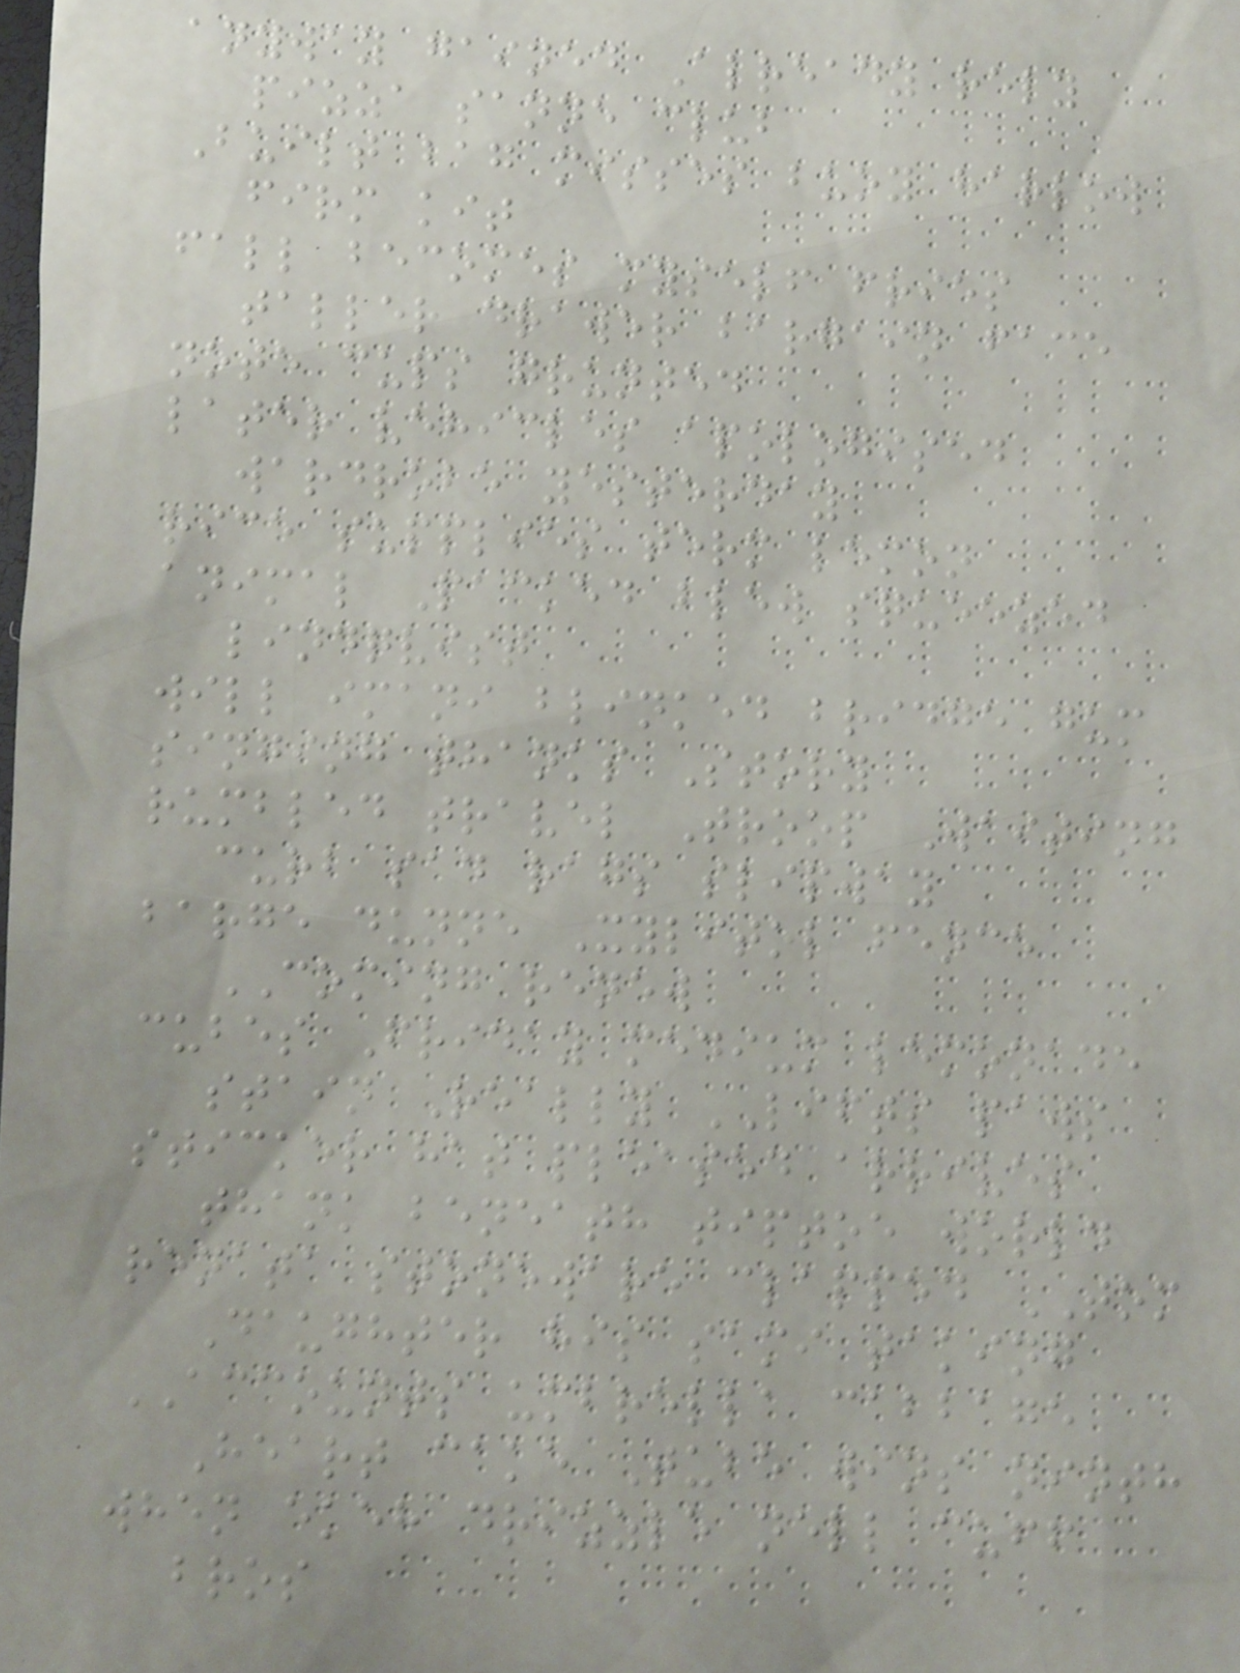anyway gained Already rely
pizza sanne club
Built bag misses buoy harlow
firm kit
fall becomes myself fries
taller drawer bargain face
note cups grunted
later vehicles apologised
wardrobe yesterday
rice supplies term lemon
animal Packed blew squeezed
lindqvist
will imani blinked bridge gum
singing thanks Story
rumbled travel Troop Waiting
curb sad rags slipway
barge dunne Xylitol fence
COMING renew
cubes Friday medium lemonade
stain Really LIFTS paws
sticker hat pleased arrives
thank beneath tiptoe world
renata stoneware clapped TOM
Daughter his sami taking
ACCOUNTS umbrella cabbage
Heart cake Tube wins ninth
when ekeh drizzle nell cuff
bros
